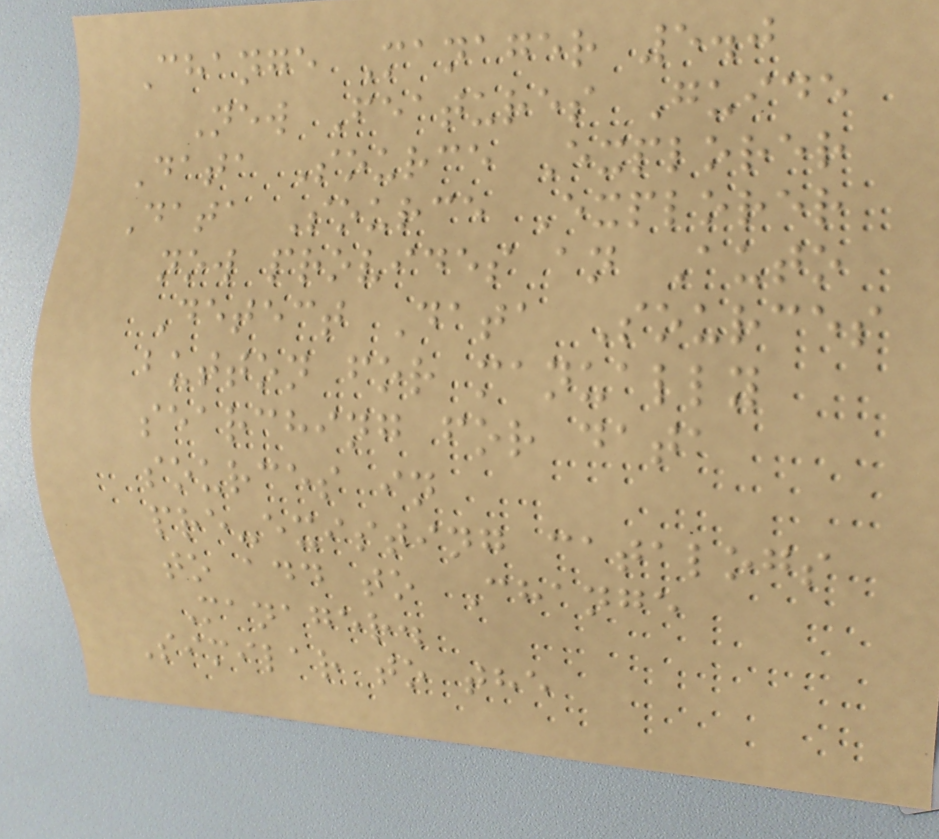Change Manager 5.0
New Features Guide
Data Source Explorer
Data Source Explorer
now provides an Auto
Detect Data Sources
button for manually
searching for data
sources in
pre-existing catalogs
to add to Change
Manager.
Similar to the
